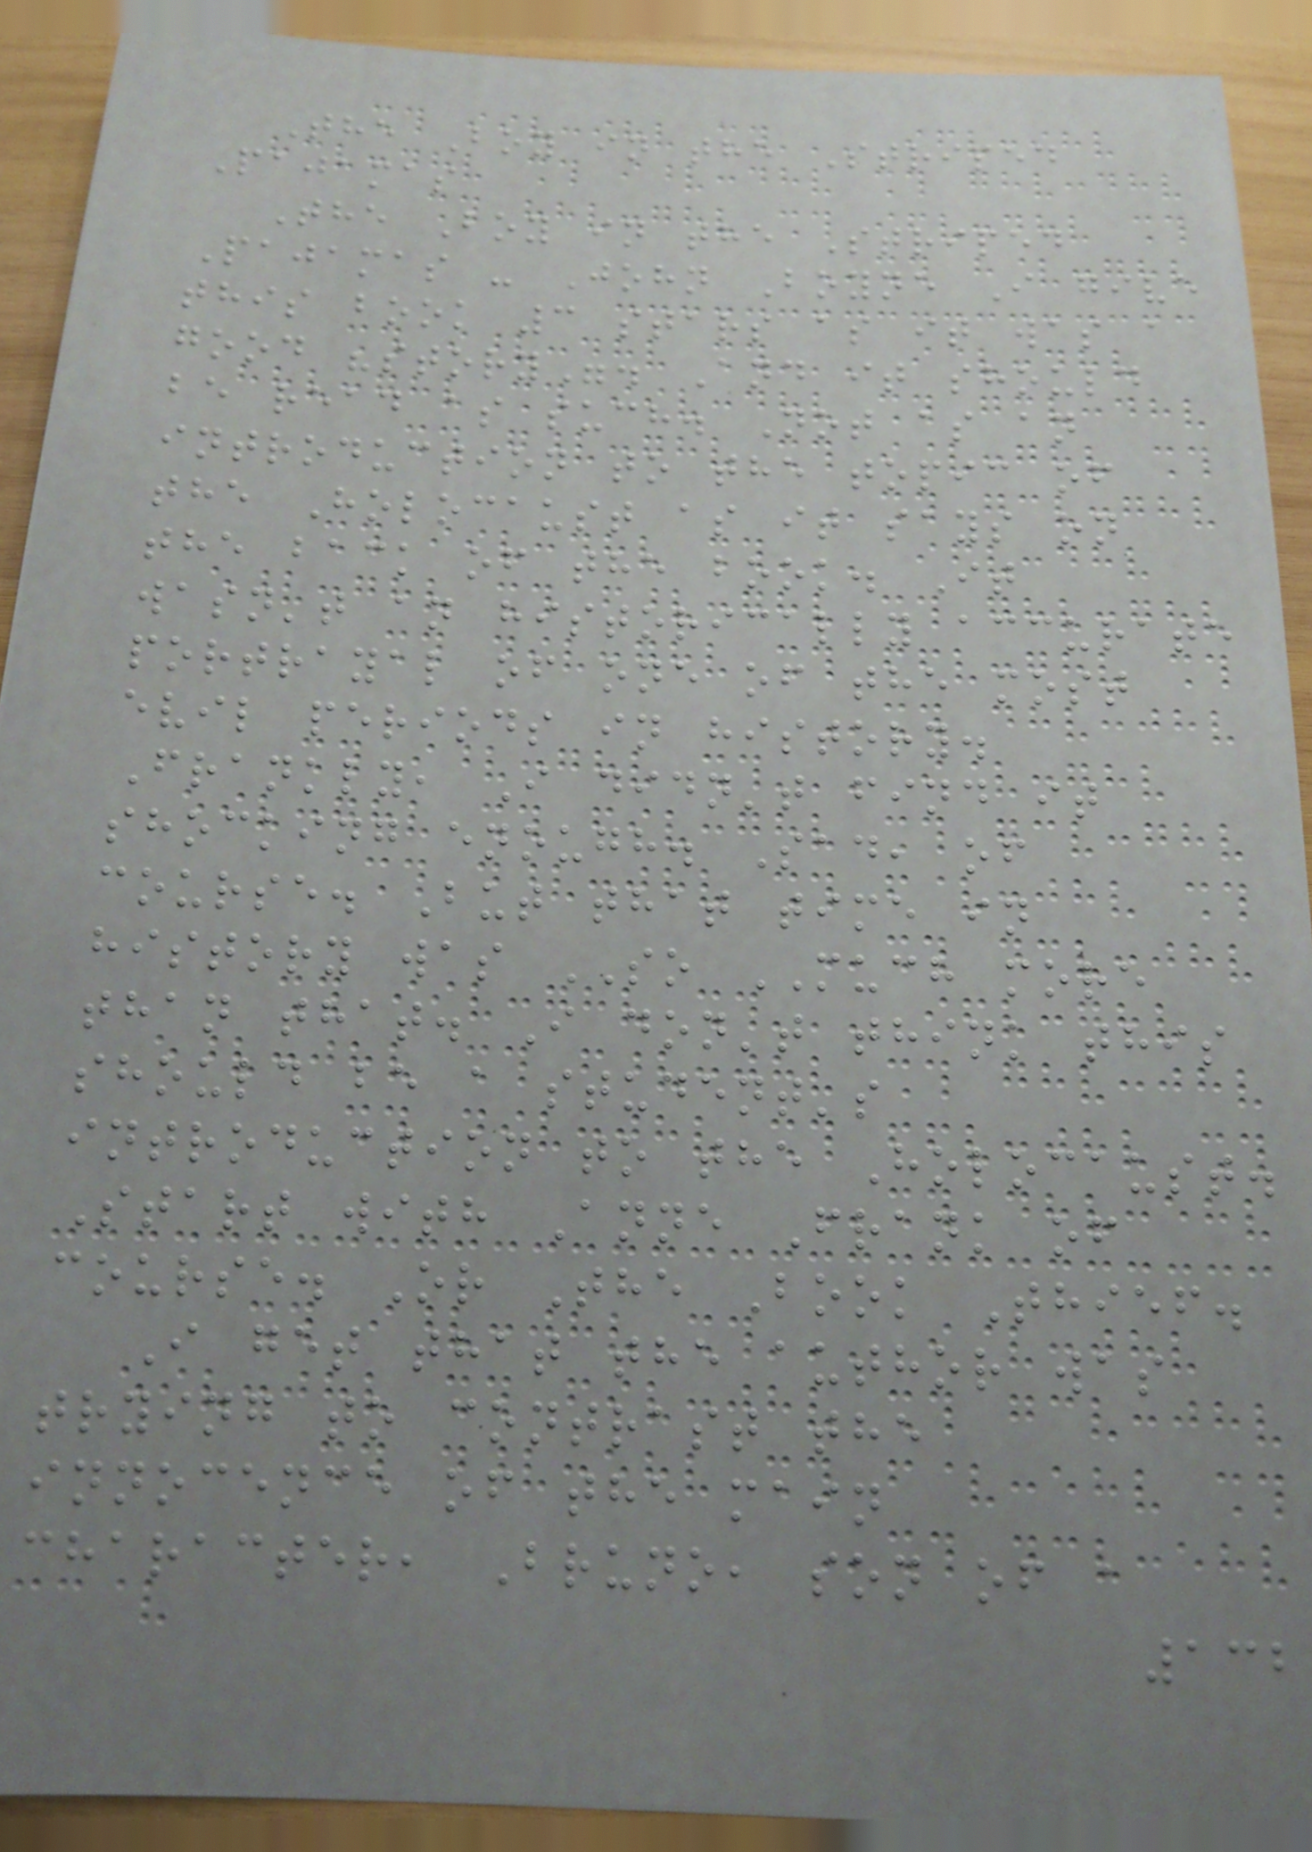The Boy in the Striped
Pajamas
The Boy in the Striped
Pajamas - John Boyne I give
this book 3 stars as it was a
good "story". And it should
be read as such. Not as an
introduction to the topic of
the Holocaust as it says on
the back of the book. It
wasn't an historically accurate
portrayal of one of the most
evil periods in history.
Frankly, I didn't find it
shocking enough. Sad, of
course. But that time in
history was SO MUCH more
than that. I don't think this
should be a student's
introduction to the Holocaust.
Start with Anne Frank of
course. Or The Book Thief.
I get that the author was
trying to contrast the
innocence of the main
character, Bruno, son of a
132
